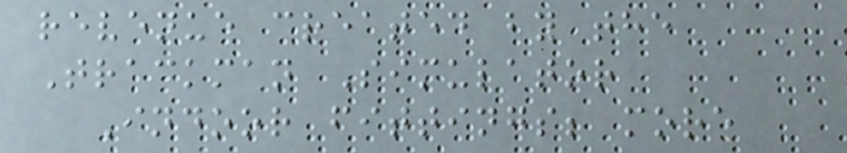revenue created by the
Trackman Simulator
Indoor fittings; more
